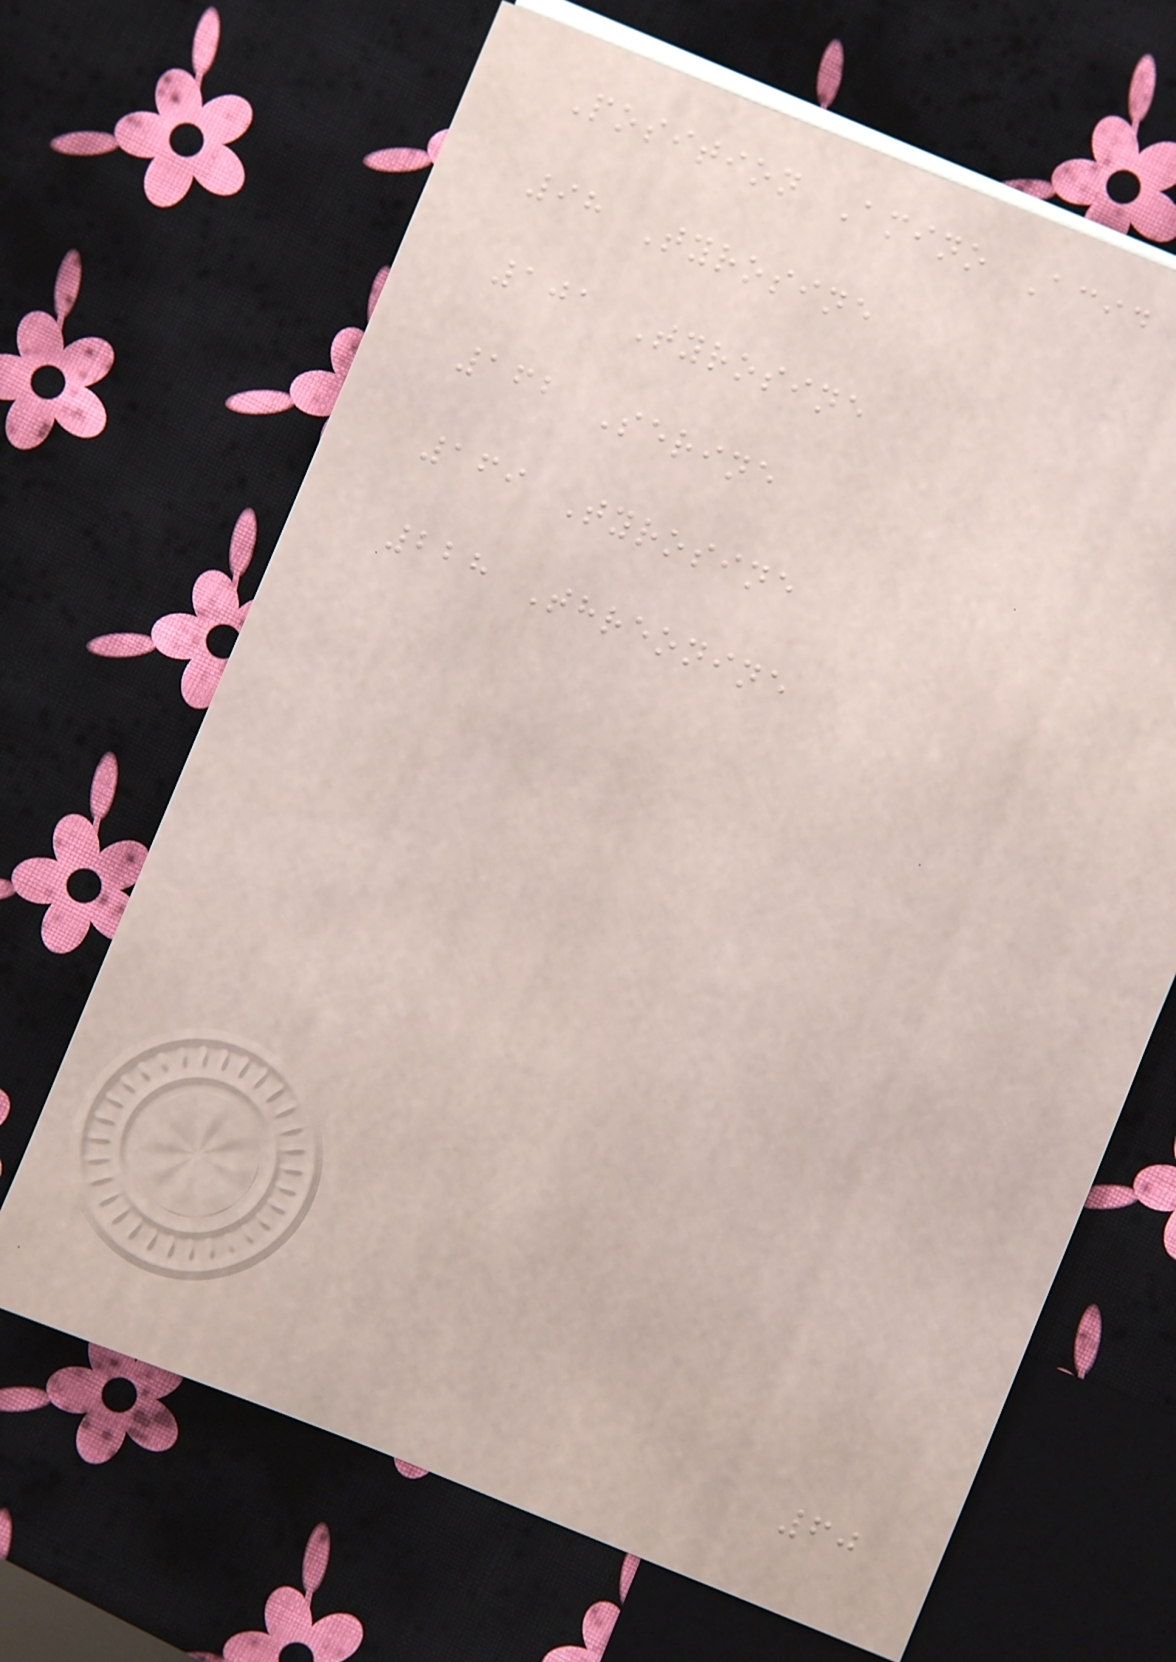Position Amino Acid
98 Tyrosine
101 Tyrosine
162 Serine
169 Tyrosine
228 Threonine
60
